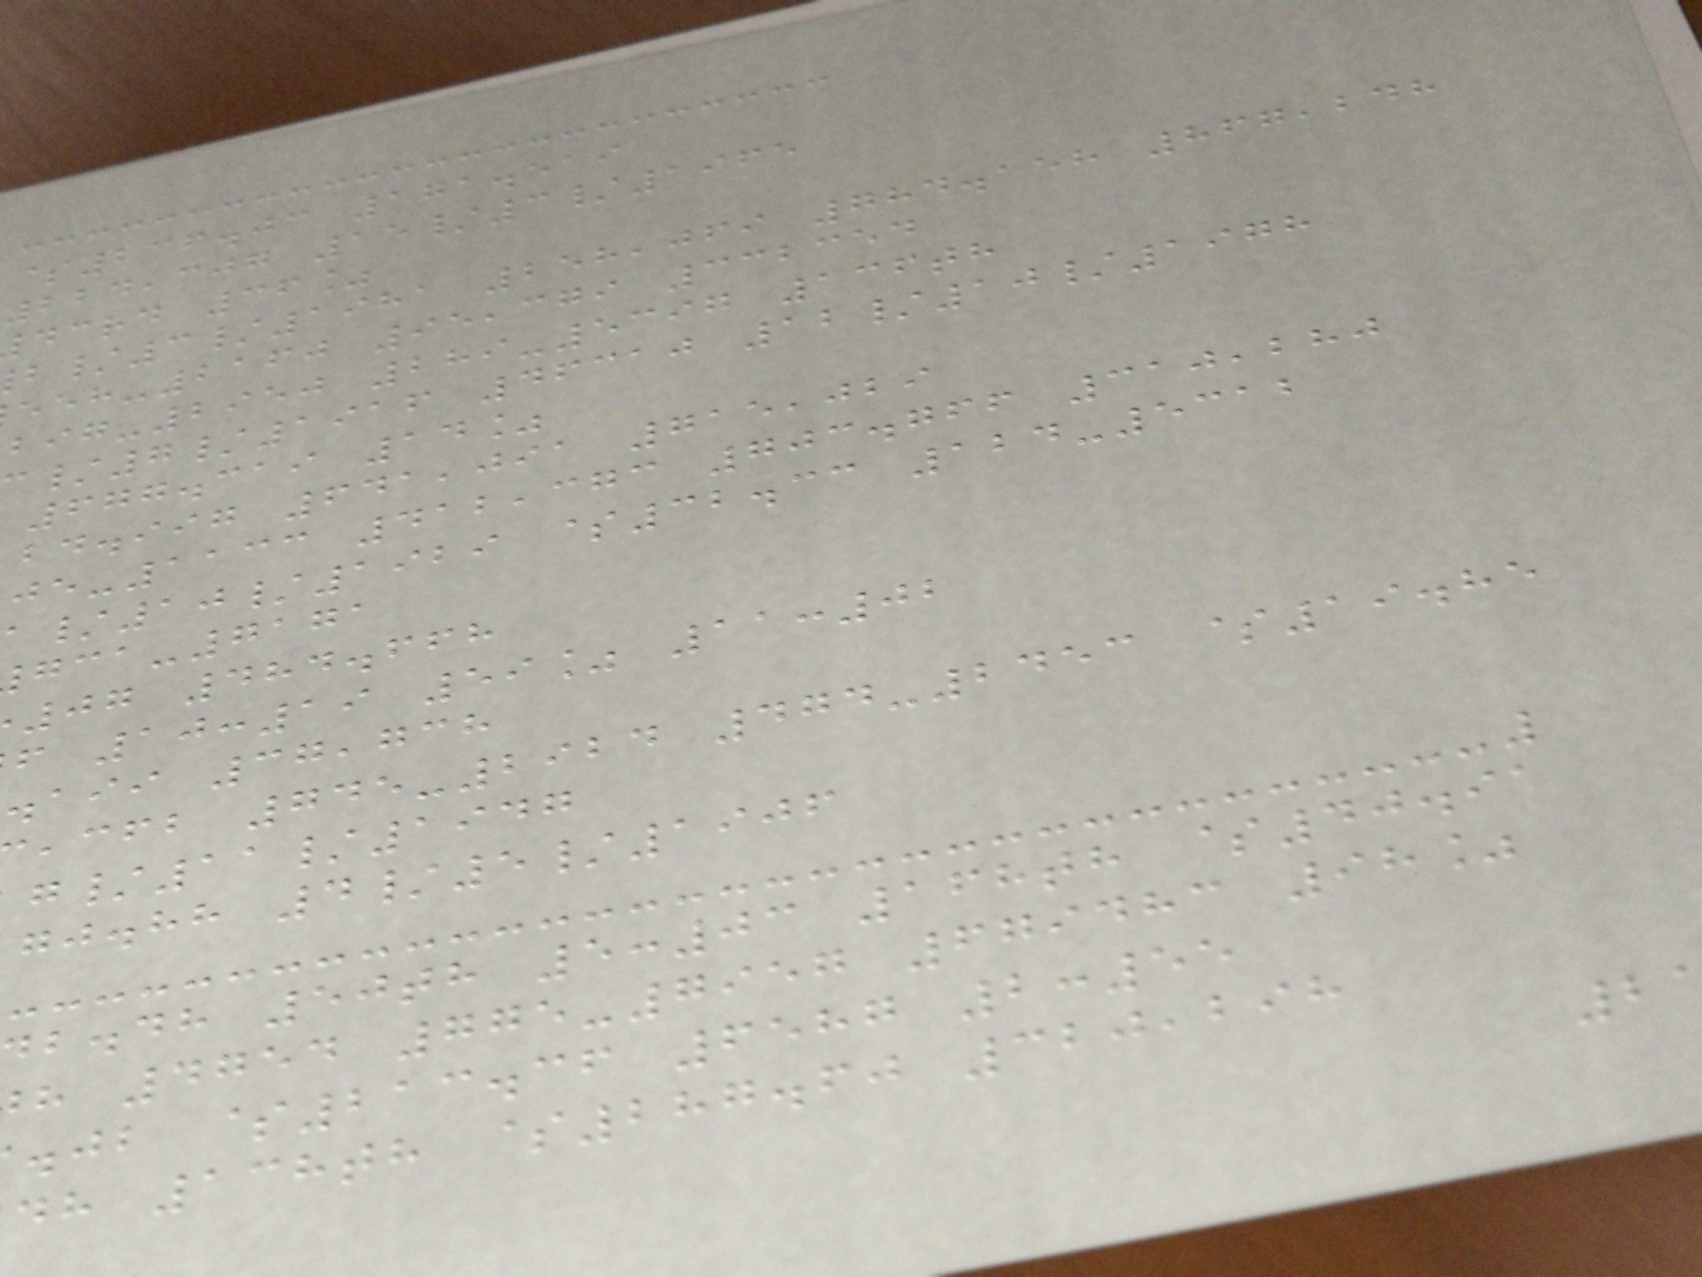$236.03 171.519
224,307 15/3/1965
dcrd 36%
/3/1981 258,069 784.158 867,248
-2160 95,379 332354
-2950 289-5397 136th
/7/1916 46310 12/10/1978
677.319 14%
bd.iig 641,091 715,029
-1133 412,373 703.766 310,280
/10/1929 $32.33 124-5312
-7171
07 484.668
f 10:19 59% 11:02
.aii 37,738
,cfb 745-2924 474-2453 $19.85
/11/1947
gj.hh 4/5/1906
b.dh 50th 5:03 168th $40.91
h 4754 775-7957 679483 98%
.jb $213.36 6587 2:55
dh 138th $287.60 320,298
